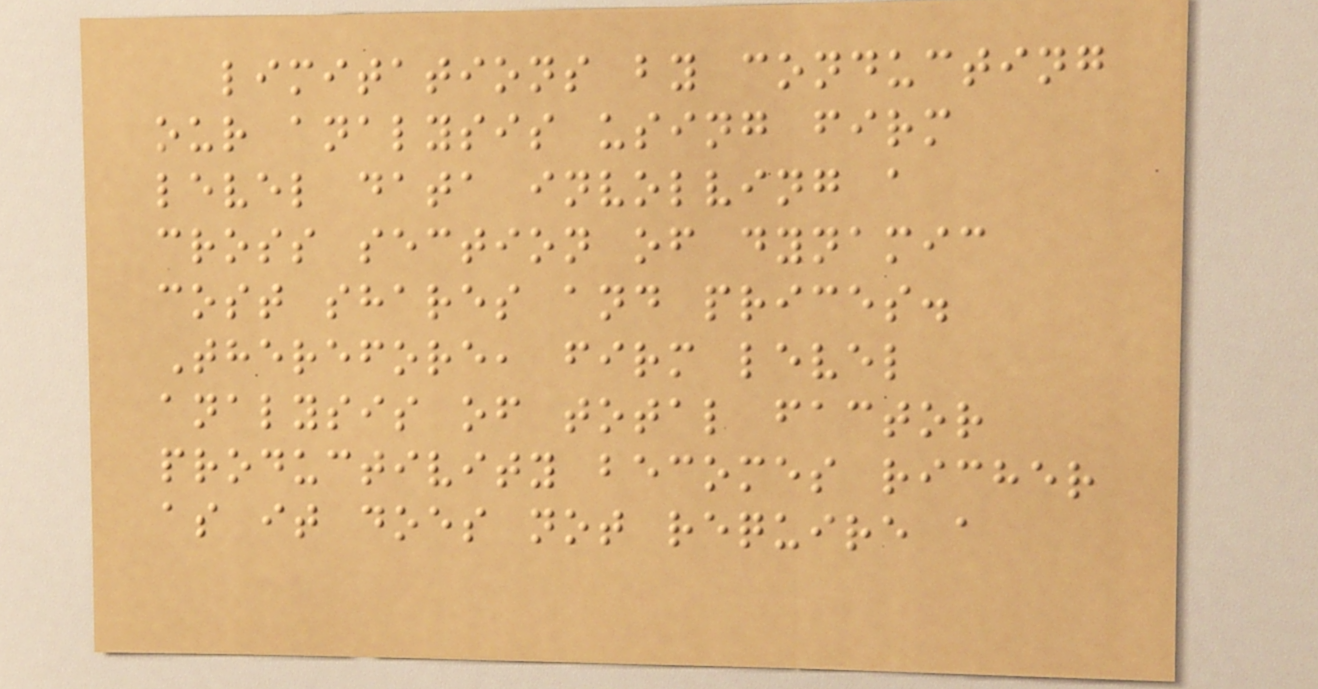limitations by conducting
our analysis using firm
level data involving a
cross section of dynamic
cost shares and prices.
Therefore, firm level
analysis of total factor
productivity becomes richer
as it does not require a
